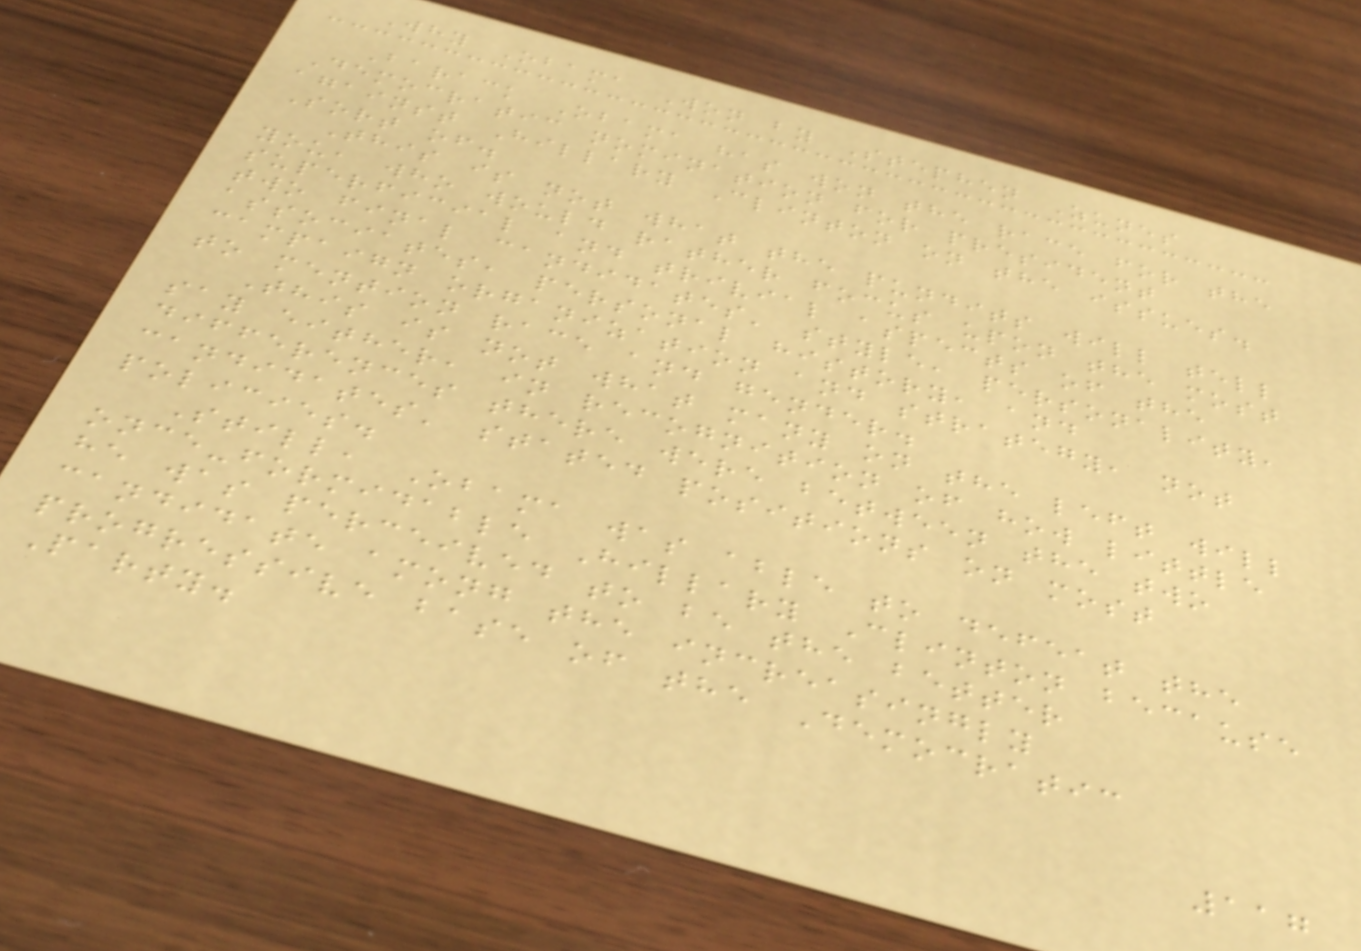Why Obama Won by Stephen Zunes
Barack Obama has won the race for the
Democratic nomination for president
against Hillary Clinton on the issues.
Sort of.
This is not what the pundits will tell
you, who would rather focus upon the most
superficial and trivial aspects of the
two final candidates' style, personality,
associates, personal history, and
campaign organization and strategy, not
to mention race and gender.
This is not what many on the left will
say either, in recognition of how little
differences there were between the two
candidates' stated positions on most
policies.
Still, Obama was able to defeat the
once-formidable Hillary Clinton because
he was perceived to be the better
candidate among the increasingly
progressive base of the Democratic
Party.
117
